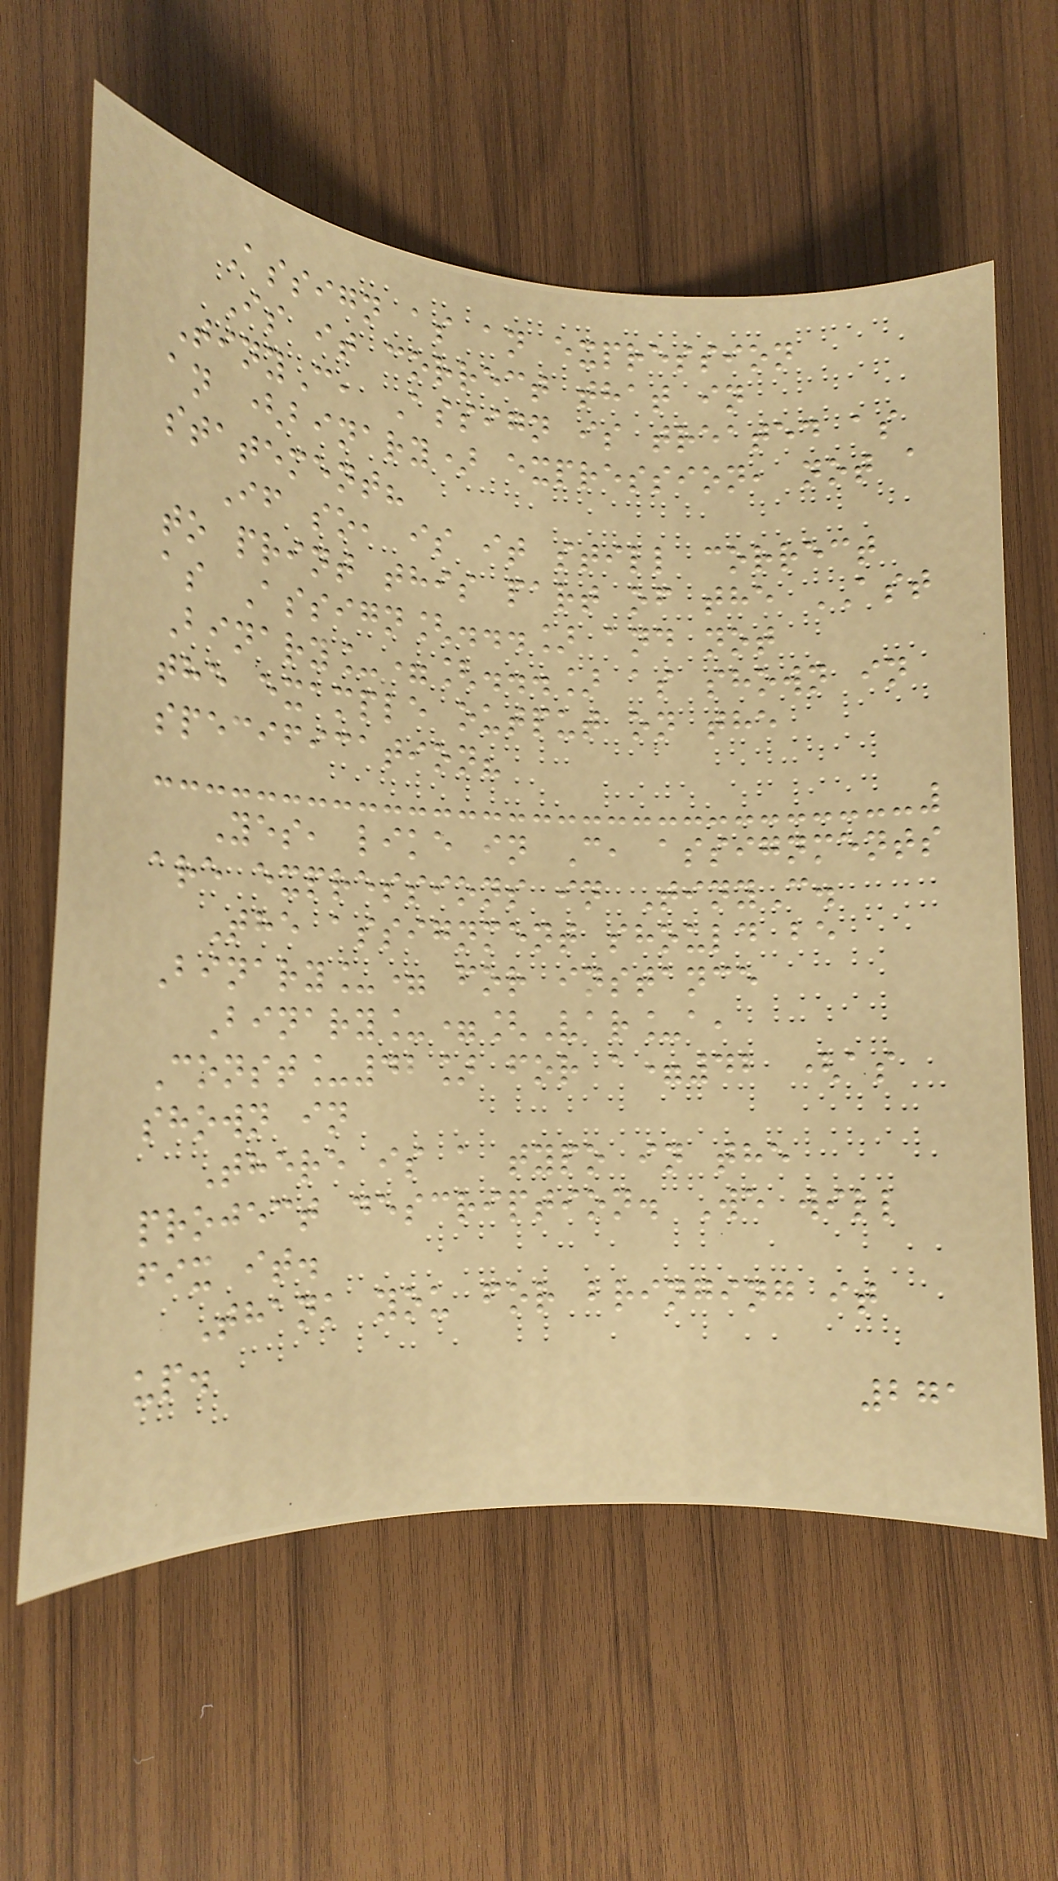Assign as an expression
Is it correct that in
TinyC, Assign is treated as
an (binary) expression, not a
statement?
If so, is it still correct
to print this part of the AST
as Assign[...] and not
Binary_=[...] as shown in
the example output on the
specification?
Yes, like in C, assignments
are expressions in TinyC.
The assignment should be
Binary_= for instance
Binary_=[Var_a,
Const_42] for a=42 (as
shown in
There is a typo in the
project description. We will
fix it.
Thank you for bringing it
up.
271
